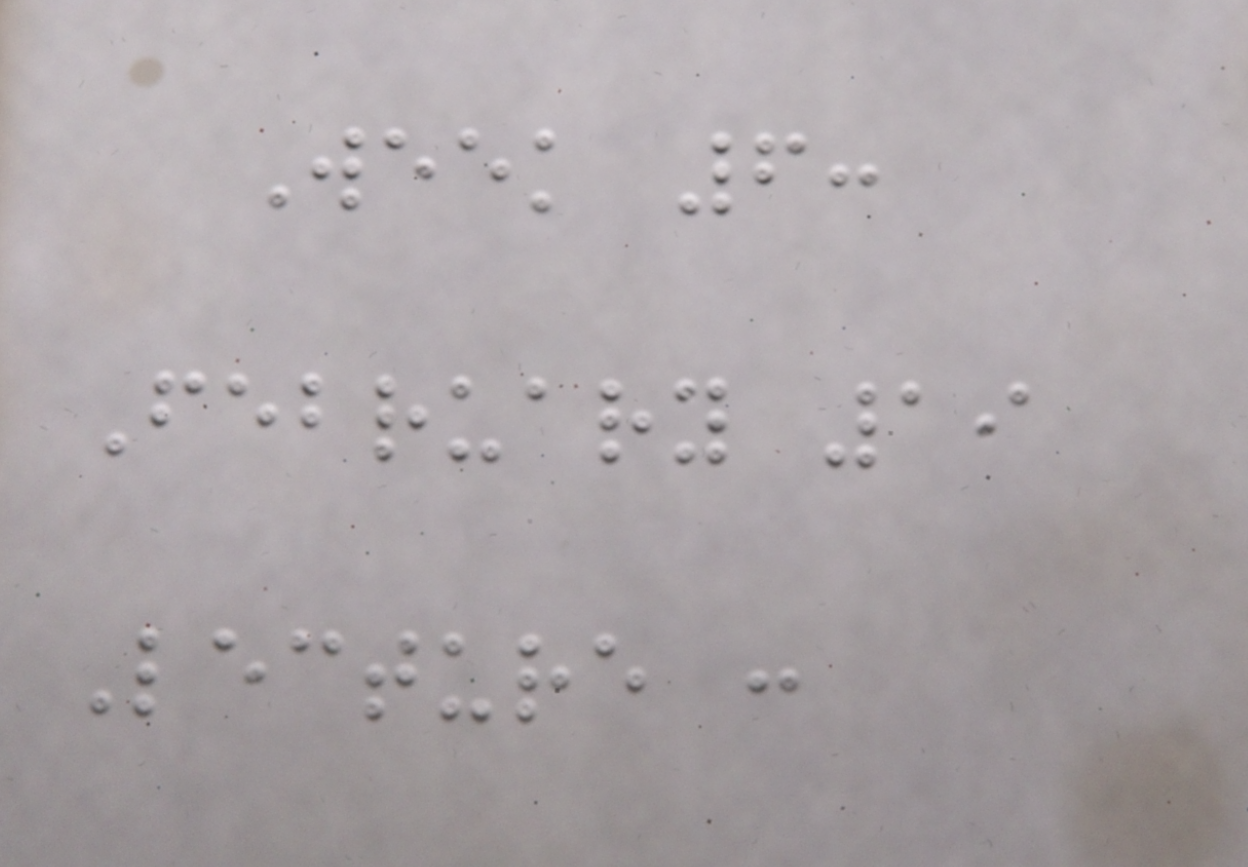Week 6:
February 19
Lecture :
